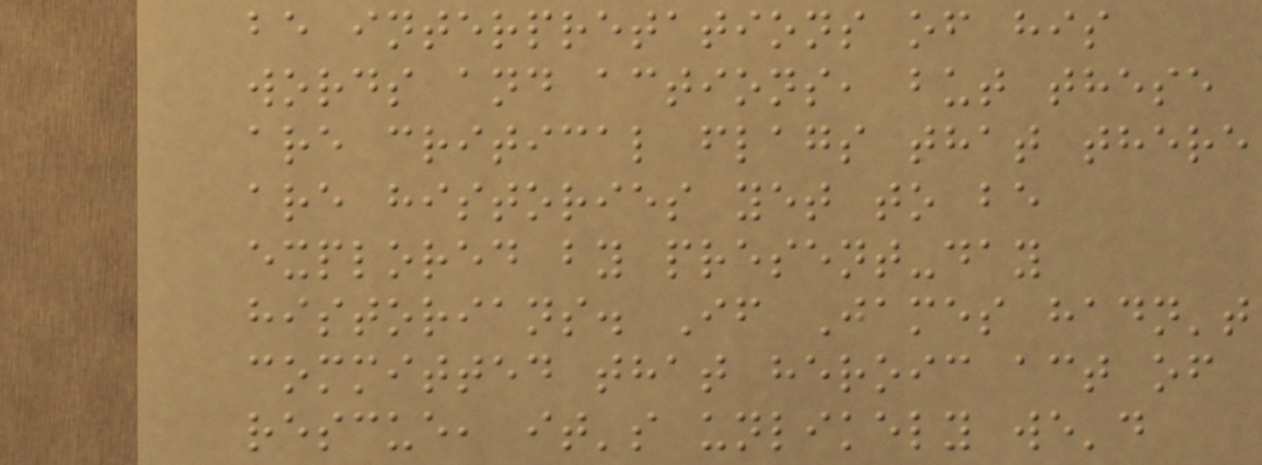be interpretations of his
words and actions, but these
are critical flags that there
are histories yet to be
explored by present-day
historians. If James hadn't
committed that heroic act of
rescue, it's unlikely we'd
